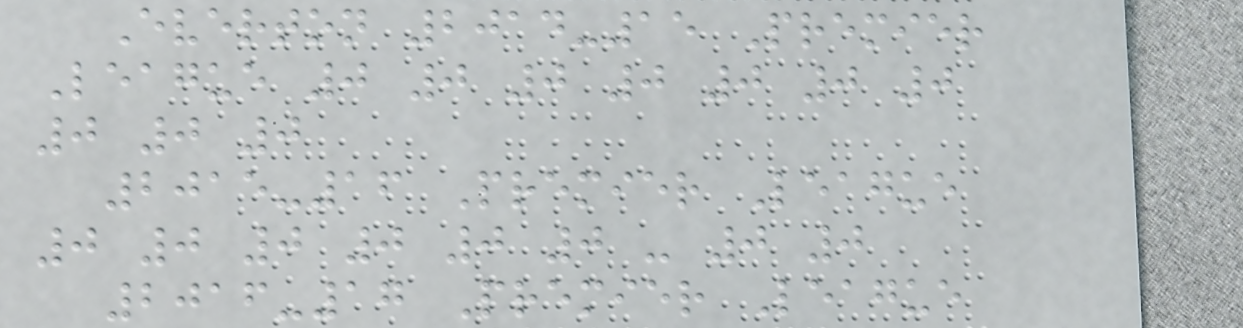Everton 2014-15 Premier
League 0 0 0 0 0 0 0
0 0 0
2015-16 Premier League
0 0 0 0 0 0 - 0 0
2016-17 Premier League
